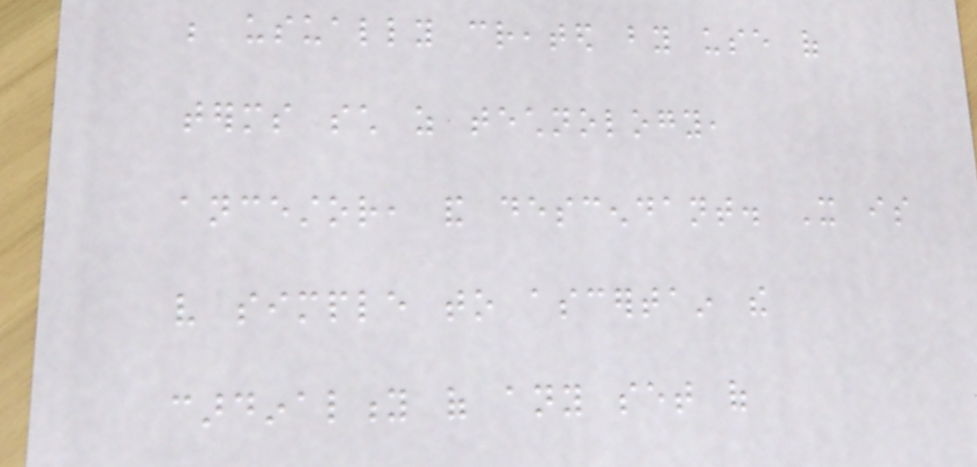be usually created by use of
terms such as technology,
ancestor, and descendant. It is
very simple to ascertain the
cardinality of any set of
